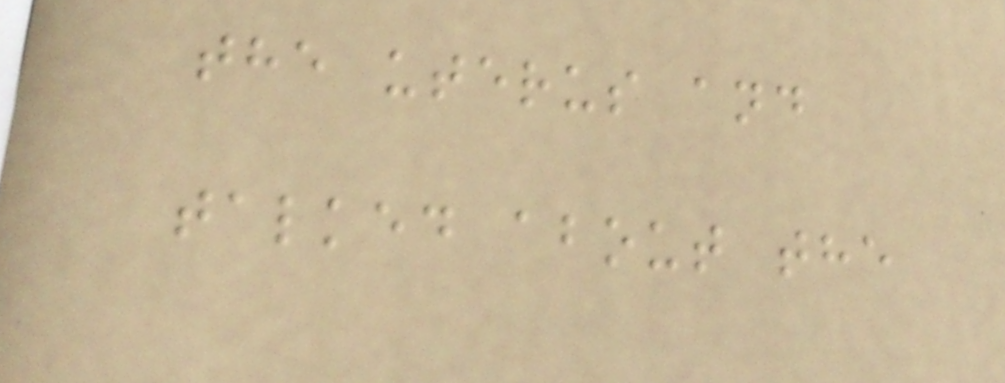the uterus and
talked about the
